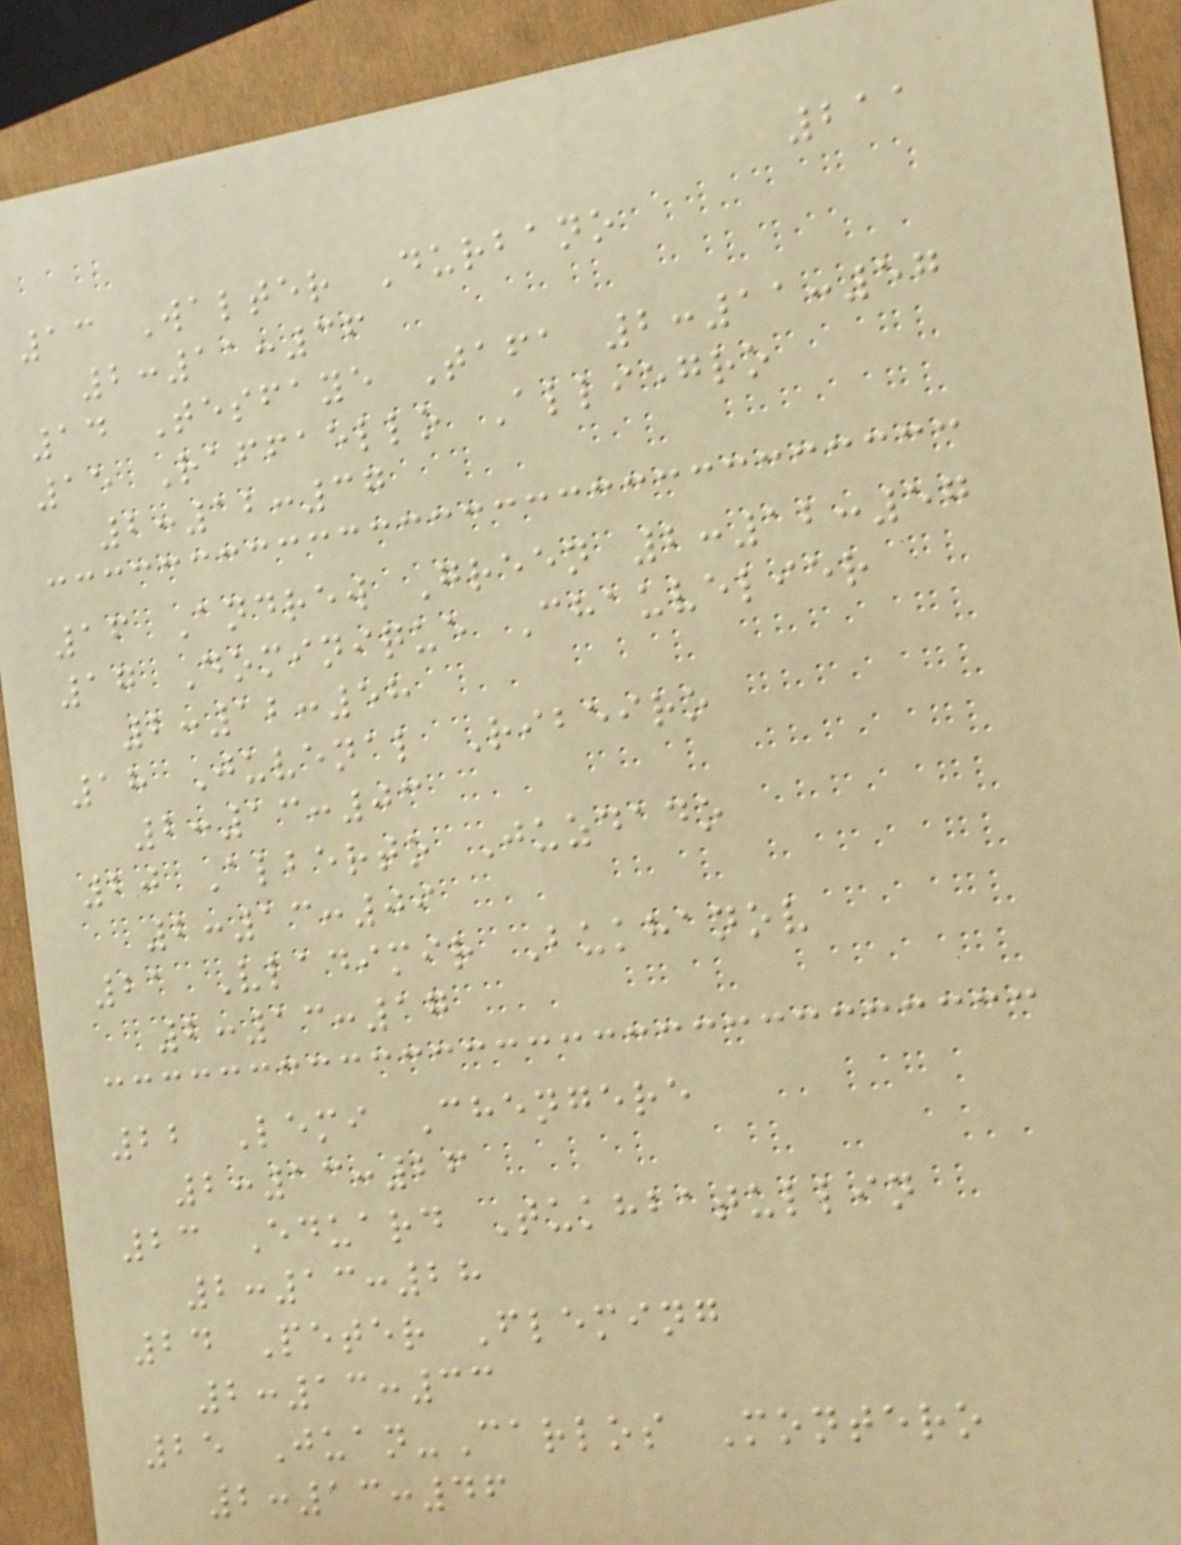211
13 Walter Durbano
2:11:36
14 Tesfaye Tafa 2:11:57
15 Raffaello Alliegro
2:12:37
16 Andrew Green 2:12:57
17 Dominique Chauvelier
2:12:58
18 Juvenal Ribeiro
2:13:03
20 Alberto Juzdado
2:13:09
21 Vladimir Bukhanov
2:13:17
22 Lemi Chengere
2:13:26
23 Eduard Tukhbatullin
2:13:28
24 Peter Fleming
2:13:33
25 Juan-Carlos Montero
2:13:46
